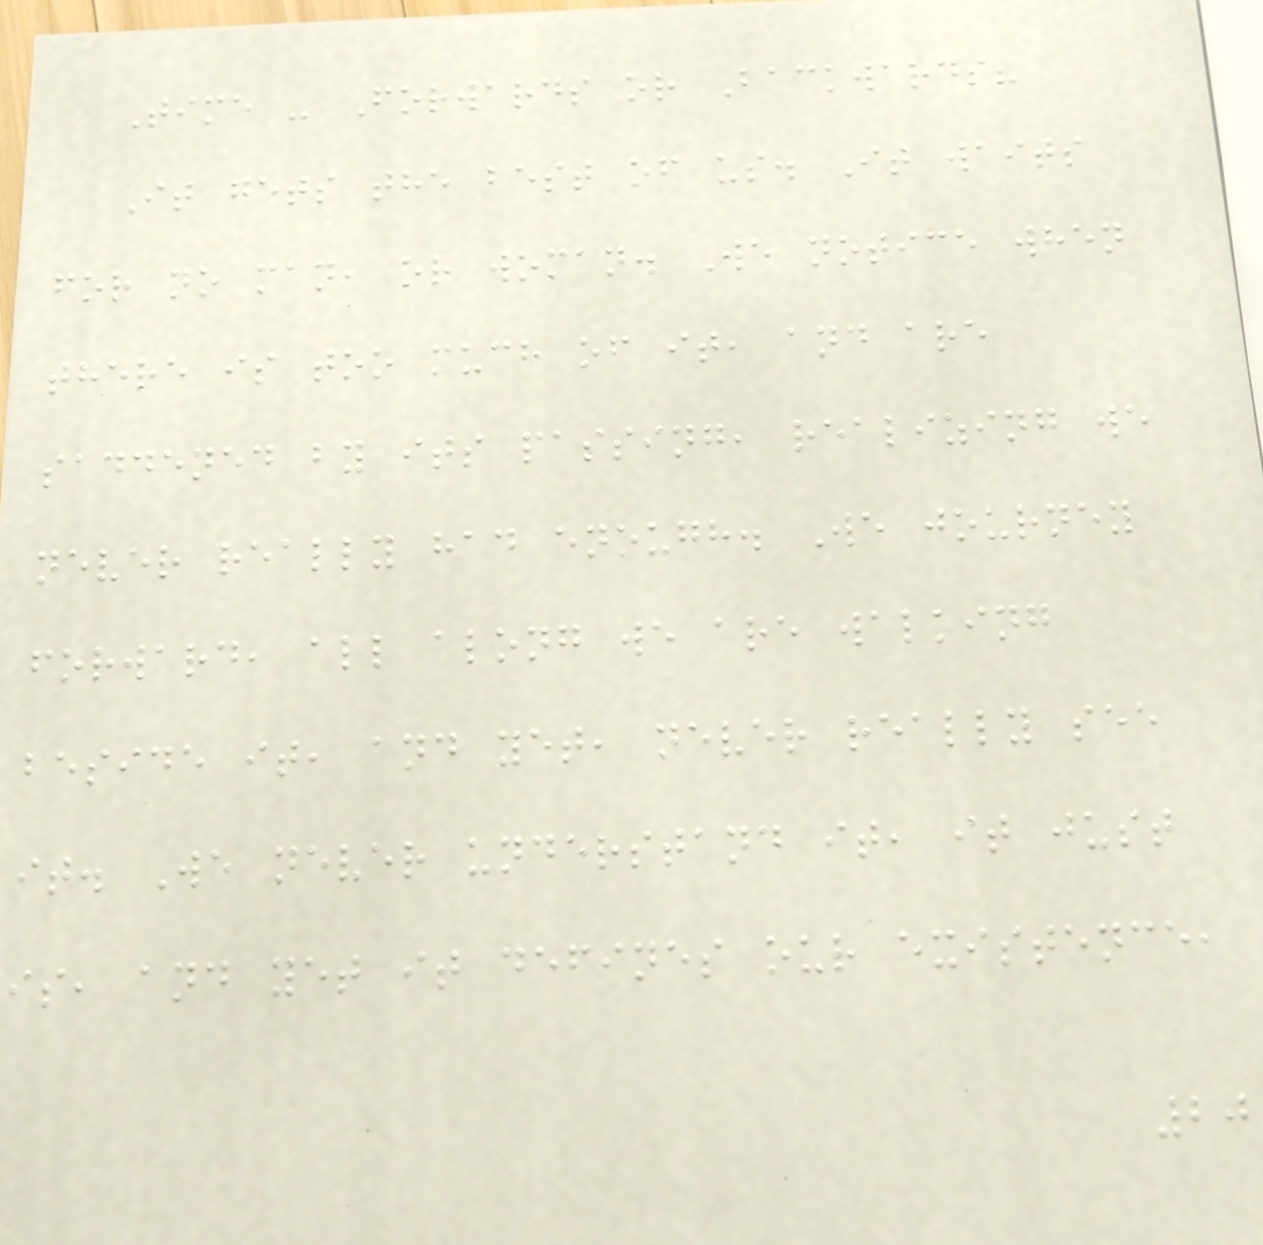Time - Forwards or Backwards?
It gets the best of us. It waits
for no man, or woman. We notice when
there is too much of it, and are
saddened by its passing, realizing we
never really had enough. We journey
forward, all along we are walking
beside it, and yet, never really see
it. We never understand it, it just
is, and yet it defines our existence,
20
